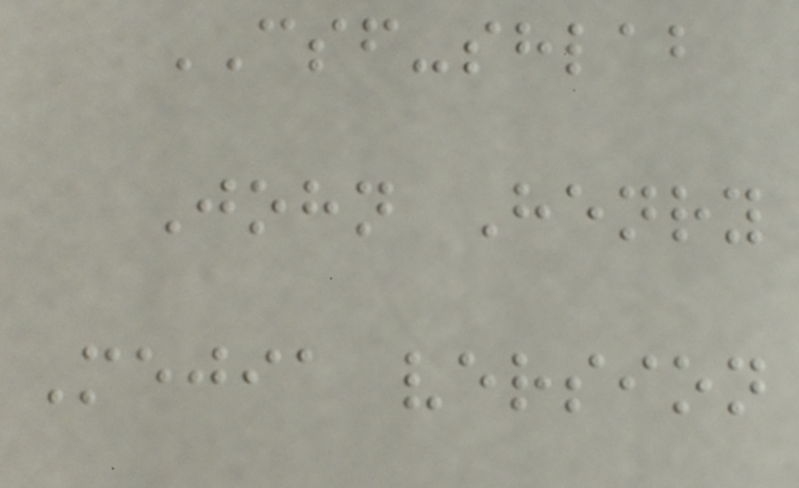CSF-shlab
John Henry
Mejia version
